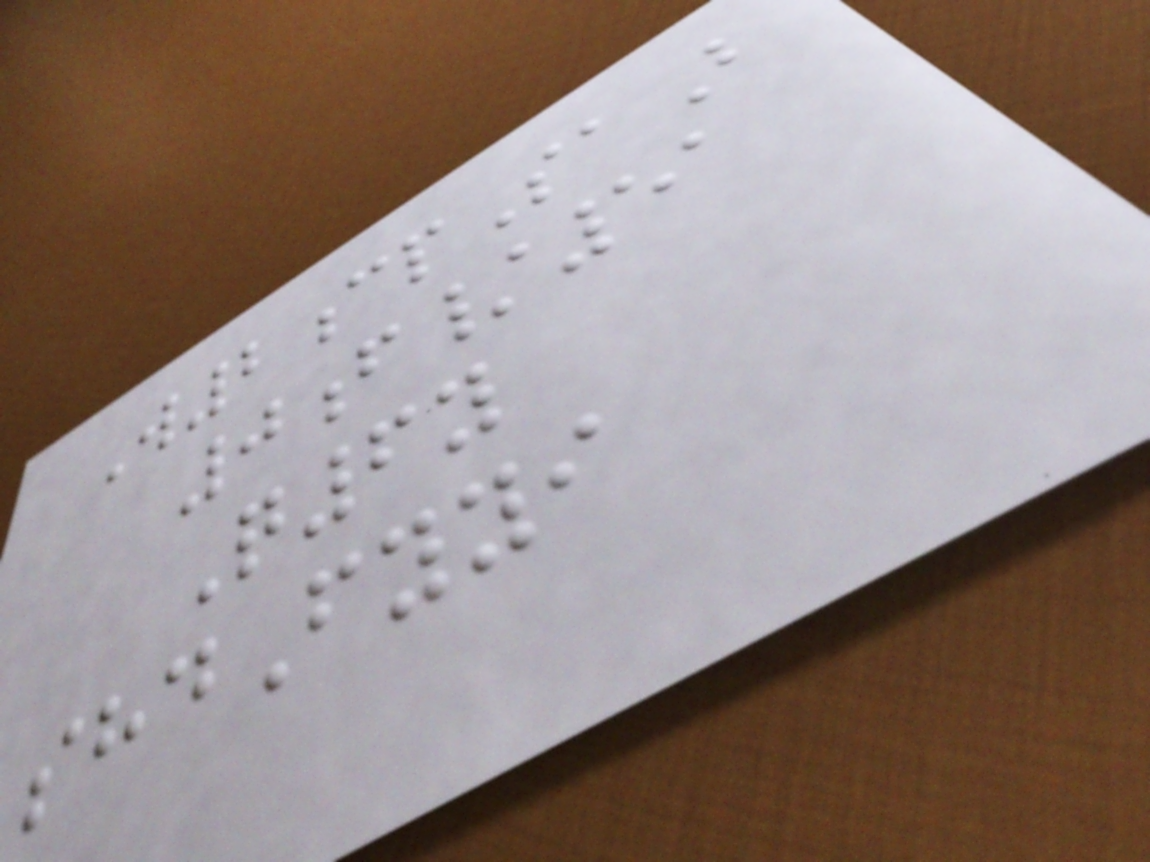W2cpSaB
0f/51
Q6y
shdFyyi
